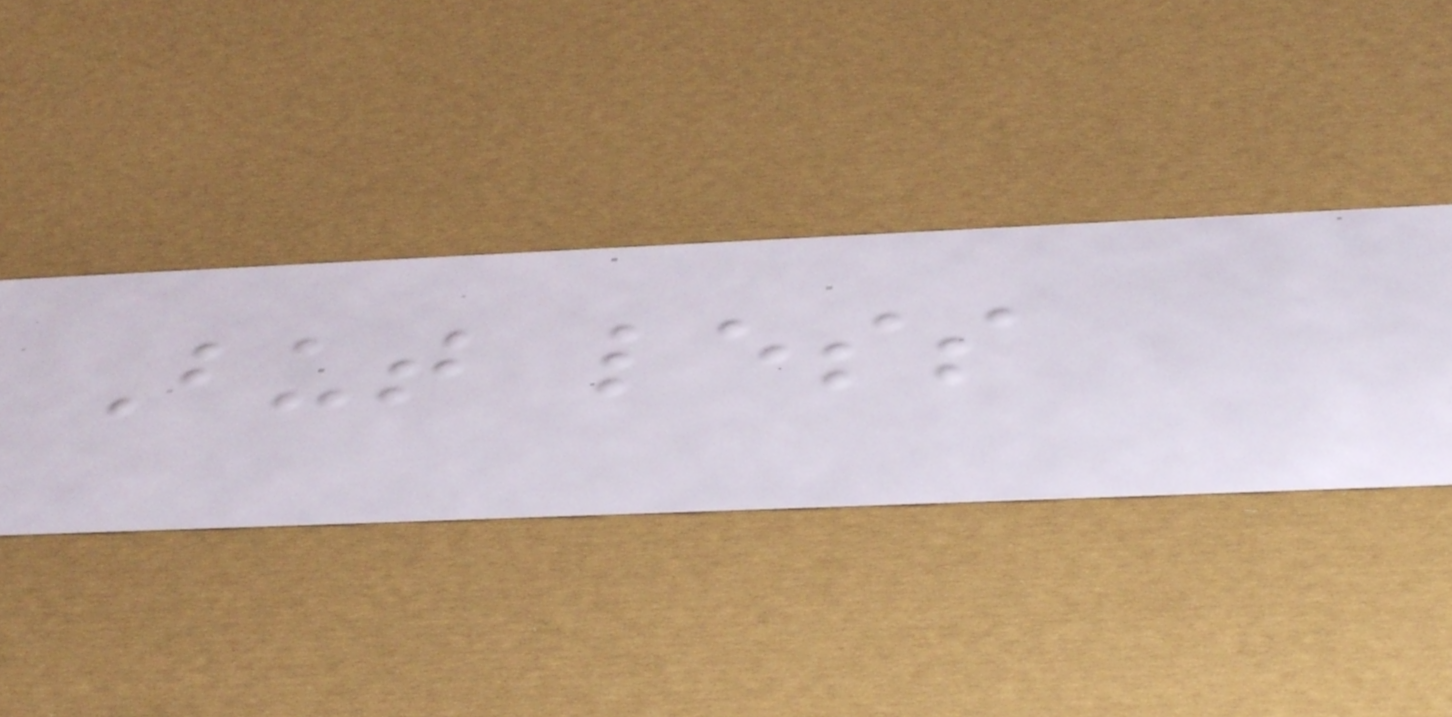But less
